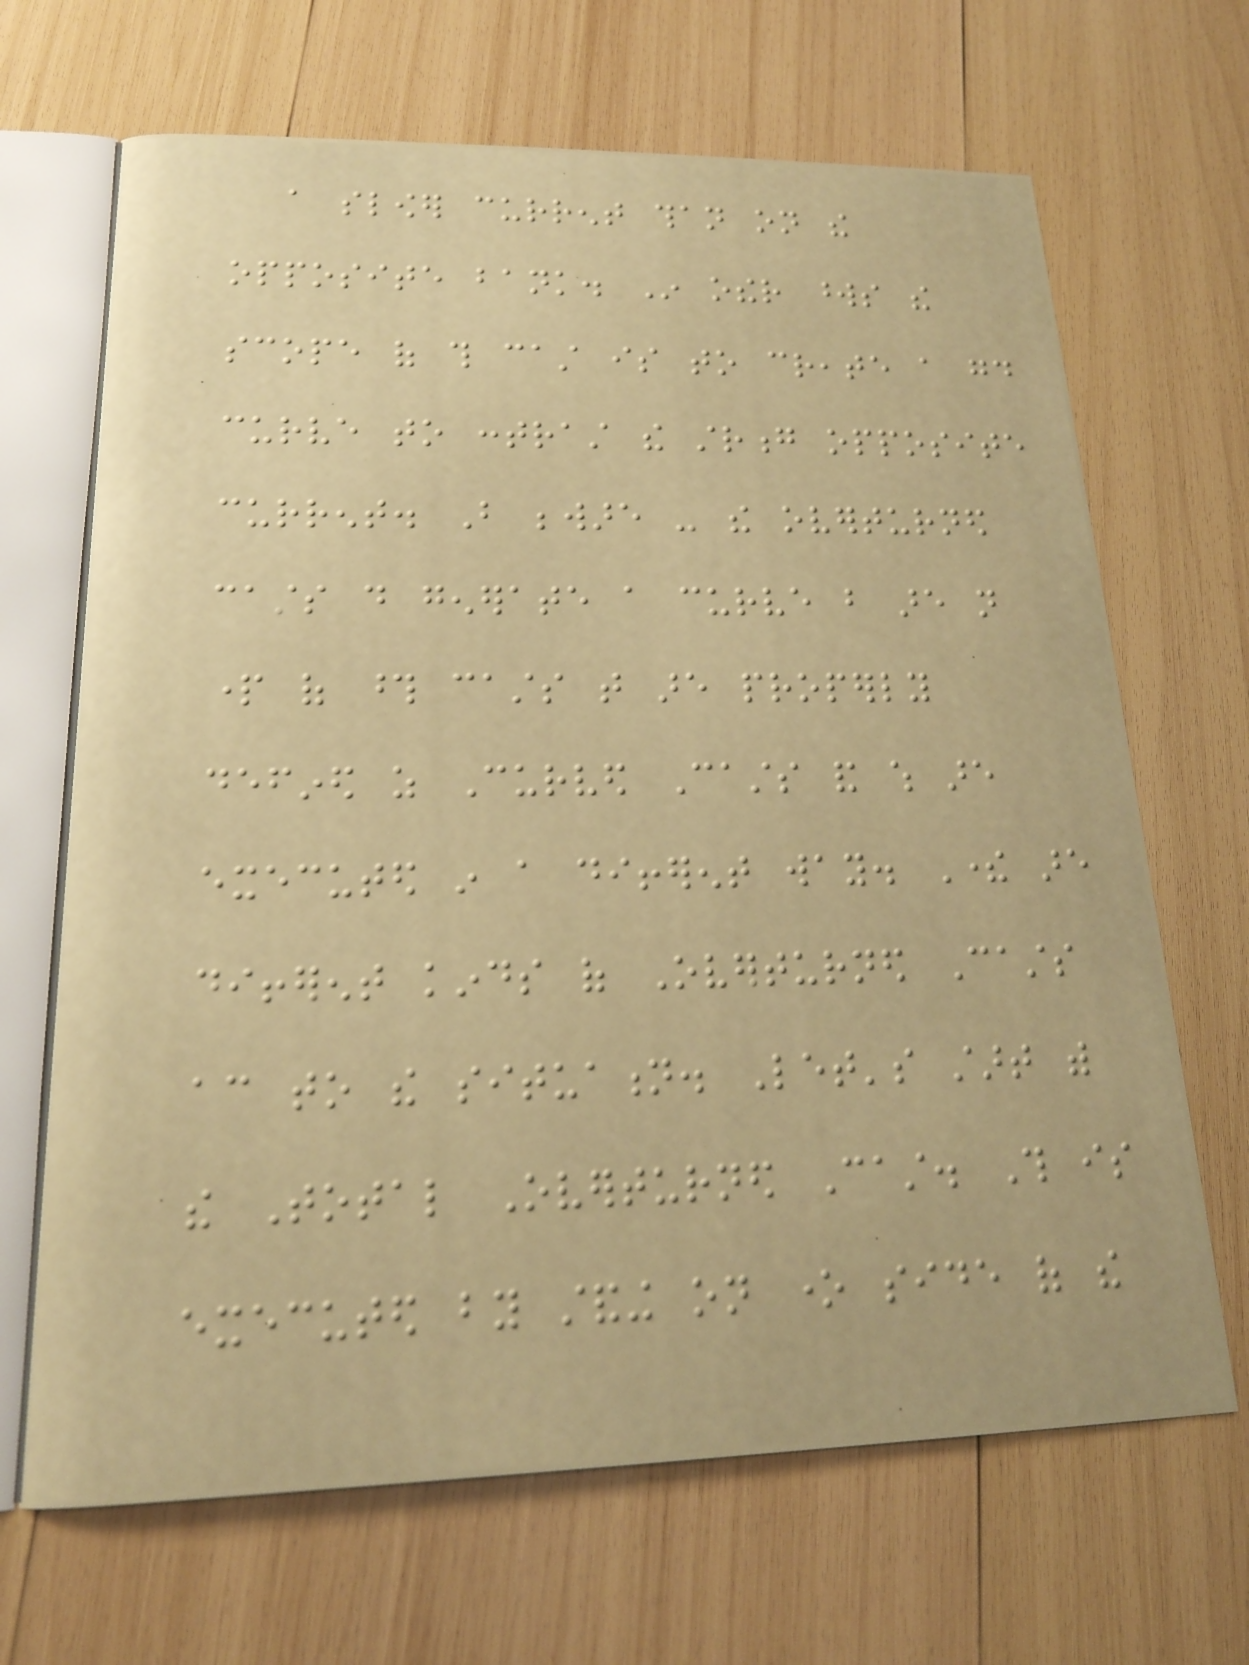a slower current than on the
opposite bank. In other words the
scope of this cast is to create a good
curve to contrast the strong opposite
current. But beware - the overturned
casts do generate a curve but are not
part of those casts that are properly
defined as Curved Casts and which are
executed in a different way. There are
different kinds of Overturned Casts
according to the situation. Let's start with
the Total Overturned Cast. This is
executed by standing on one side of the
